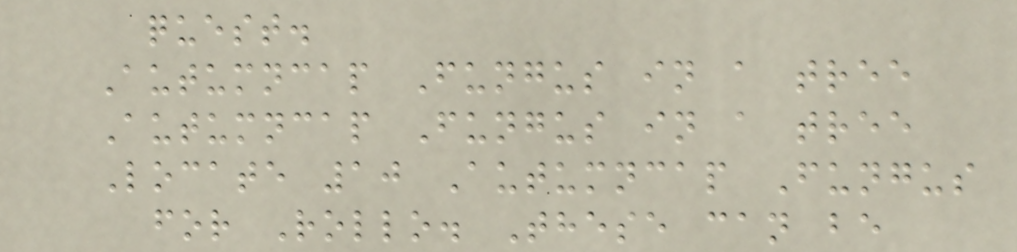quest.
Autumncap Fungus in a tree
Autumncap Fungus in a tree
Locate 10 Autumncap Fungus
for Rollo. These can be
